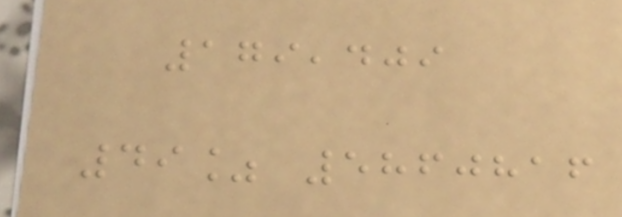179,409
49% 5860816
